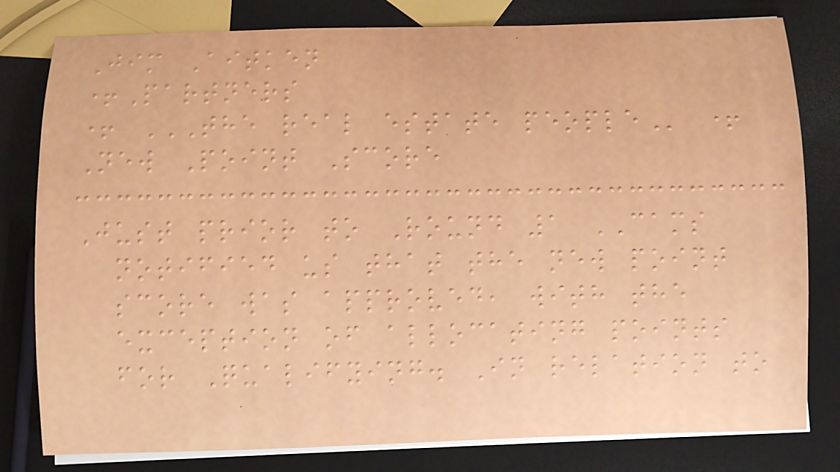Jim Aitken
+Partners
+ THE REAL ESTATE PEOPLE +
New Point Score
Just prior to Round 1 CAMS
notified us that the new point
score was approved, with the
exception of allocating points
for Qualifying. In relation to
